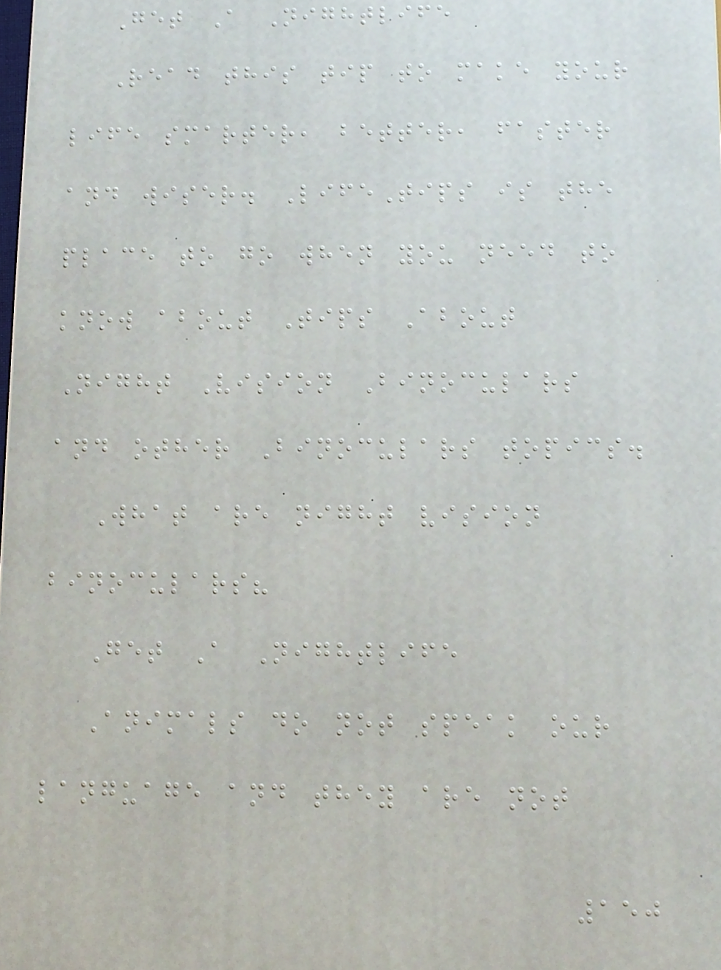Get A Nightlife
Read this tip to make your
life smarter, better, faster
and wiser. LifeTips is the
place to go when you need to
know about Tips About
Night Vision Binoculars
and other Binoculars topics.
What are night vision
binoculars?
Get A Nightlife
Animals do not speak our
language and they are not
150
